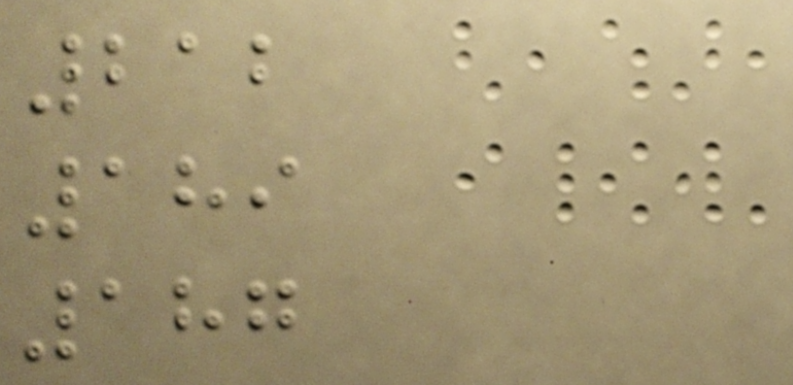212
189
187
